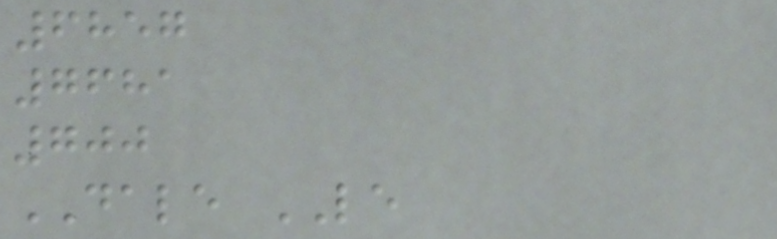6857
7681
700
DALE LE
